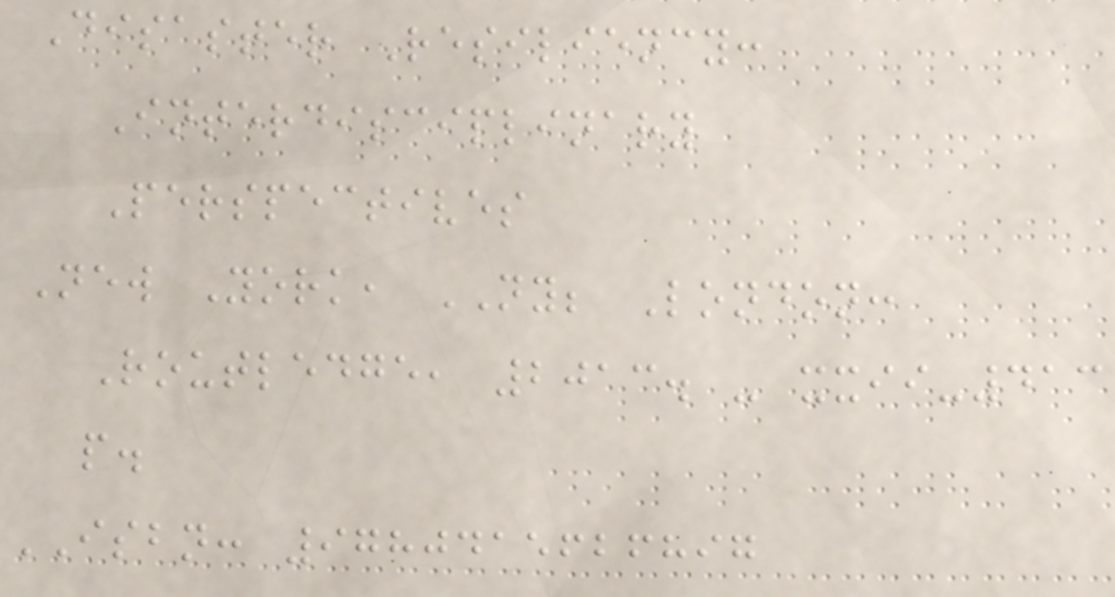Disaster Resiliency:
Interdisciplinary
Perspectives
New York, NY; London:
Routledge, 2013. - xxii-413
p.
ISBN: 9780415626897
